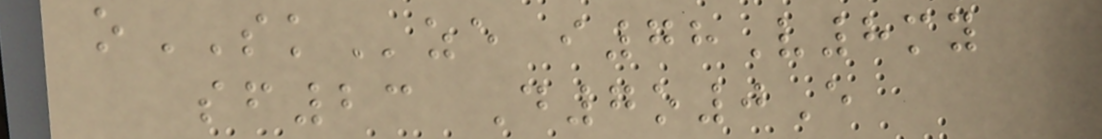oSKze i78V8my
sf23 D7o0E
